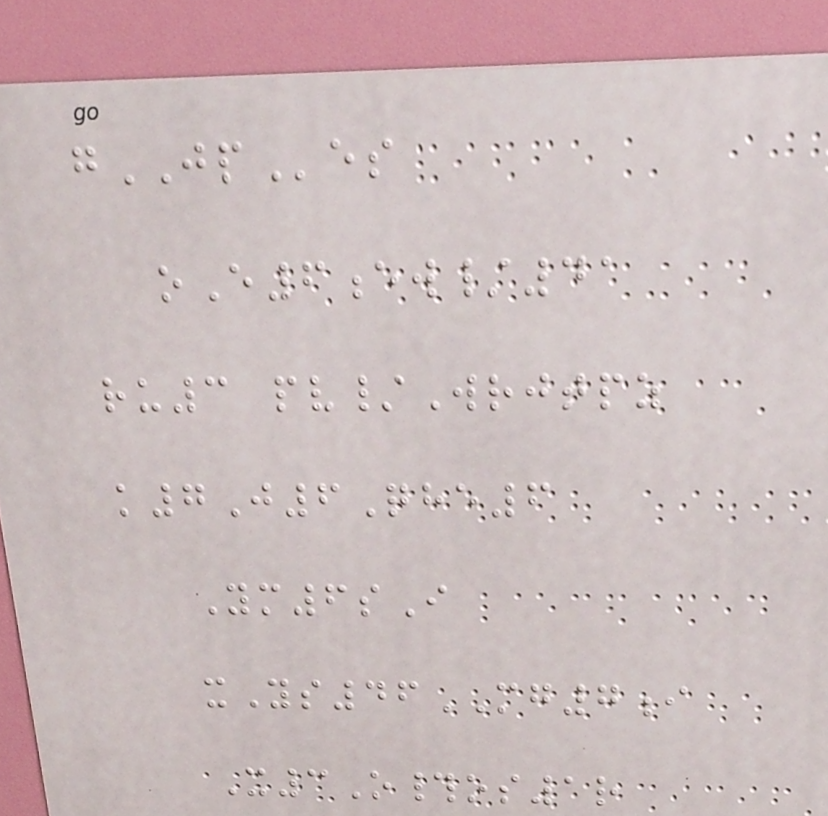gJPes
oE6ew/41
ru3 pv/Wrjtpz
k7J6Qhe6
Ym6sI
xYs46MG7i
X3O#os1r
